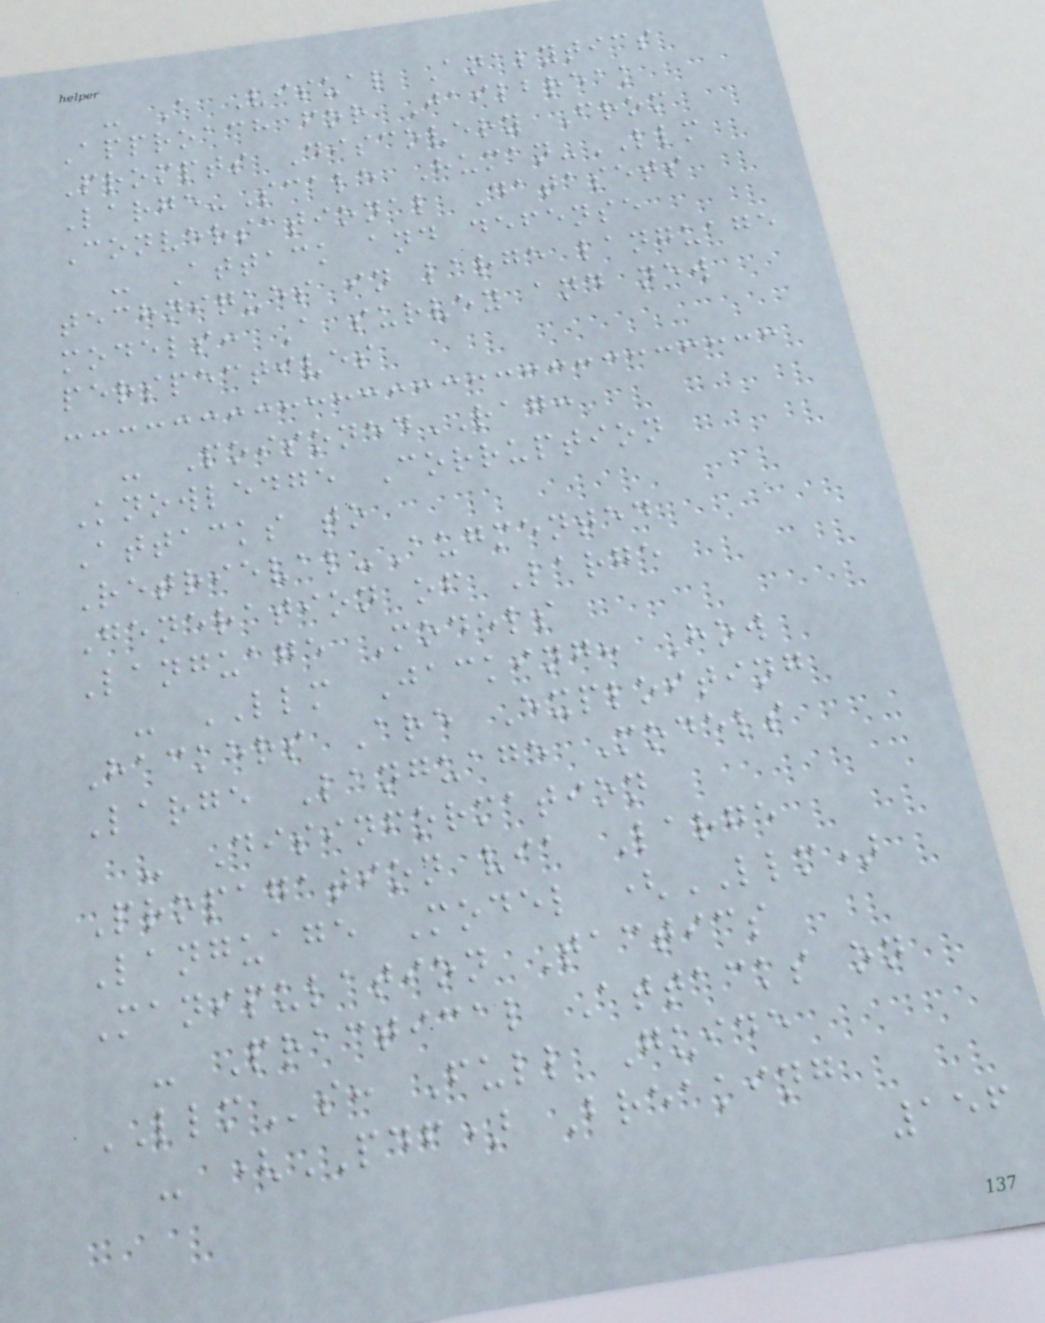- A Visual Analytics
Approach for Jailbreak
Prompts Discovery From
Large-Scale Human-LLM
Conversational Datasets
- Attack and defense
techniques in large language
models: A survey and new
perspectives
- PoisonedRAG:
Knowledge Corruption
Attacks to
Retrieval-Augmented
Generation of Large
Language Models
- LLM Jacking: How
Hackers Are Exploiting
Large Language Models
- Disinformation
Propagation via Large
Language Model (LLM)
Manipulation Tactics
- Practical Attacks on
LLMs: Full Guide
- (PDF) Breaking
156
